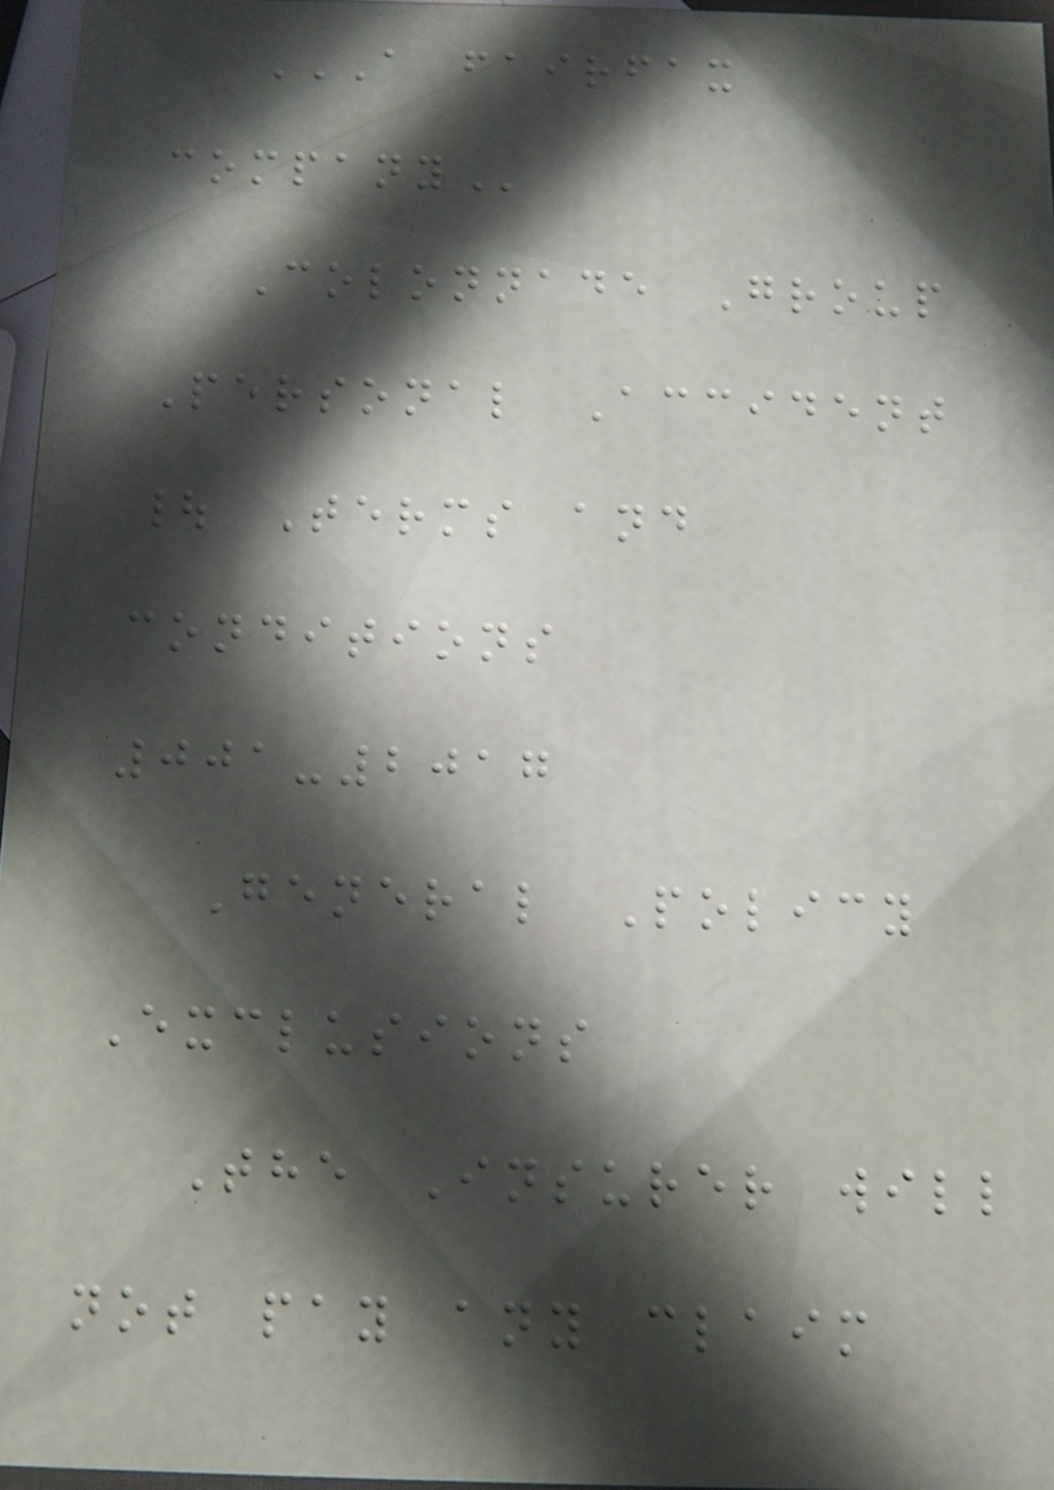A FAIRFAX
COMPANY
Colonnade Group
Personal Accident
| Terms and
conditions
001-2017
General Policy
Exclusions
The Insurer will
not pay any claim
